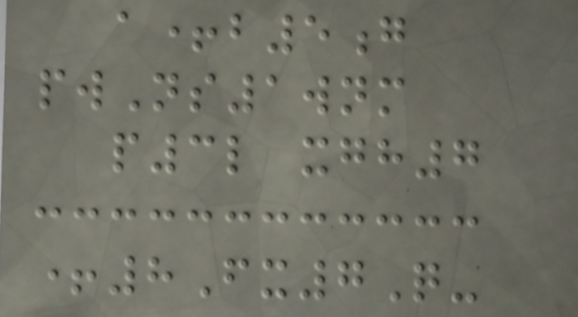a+b5g
pwNs1wnm
p3l xgh7
+8Fx7Q-
